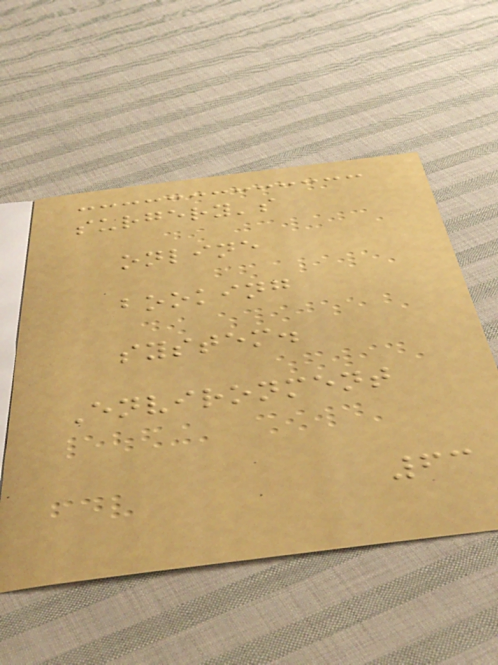surgery's
online
booking
system.
Environment
63
